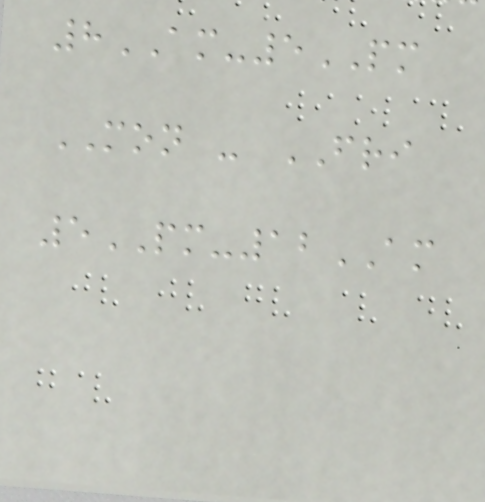8AM-5PM
MON - FRI
5PM-12AM
